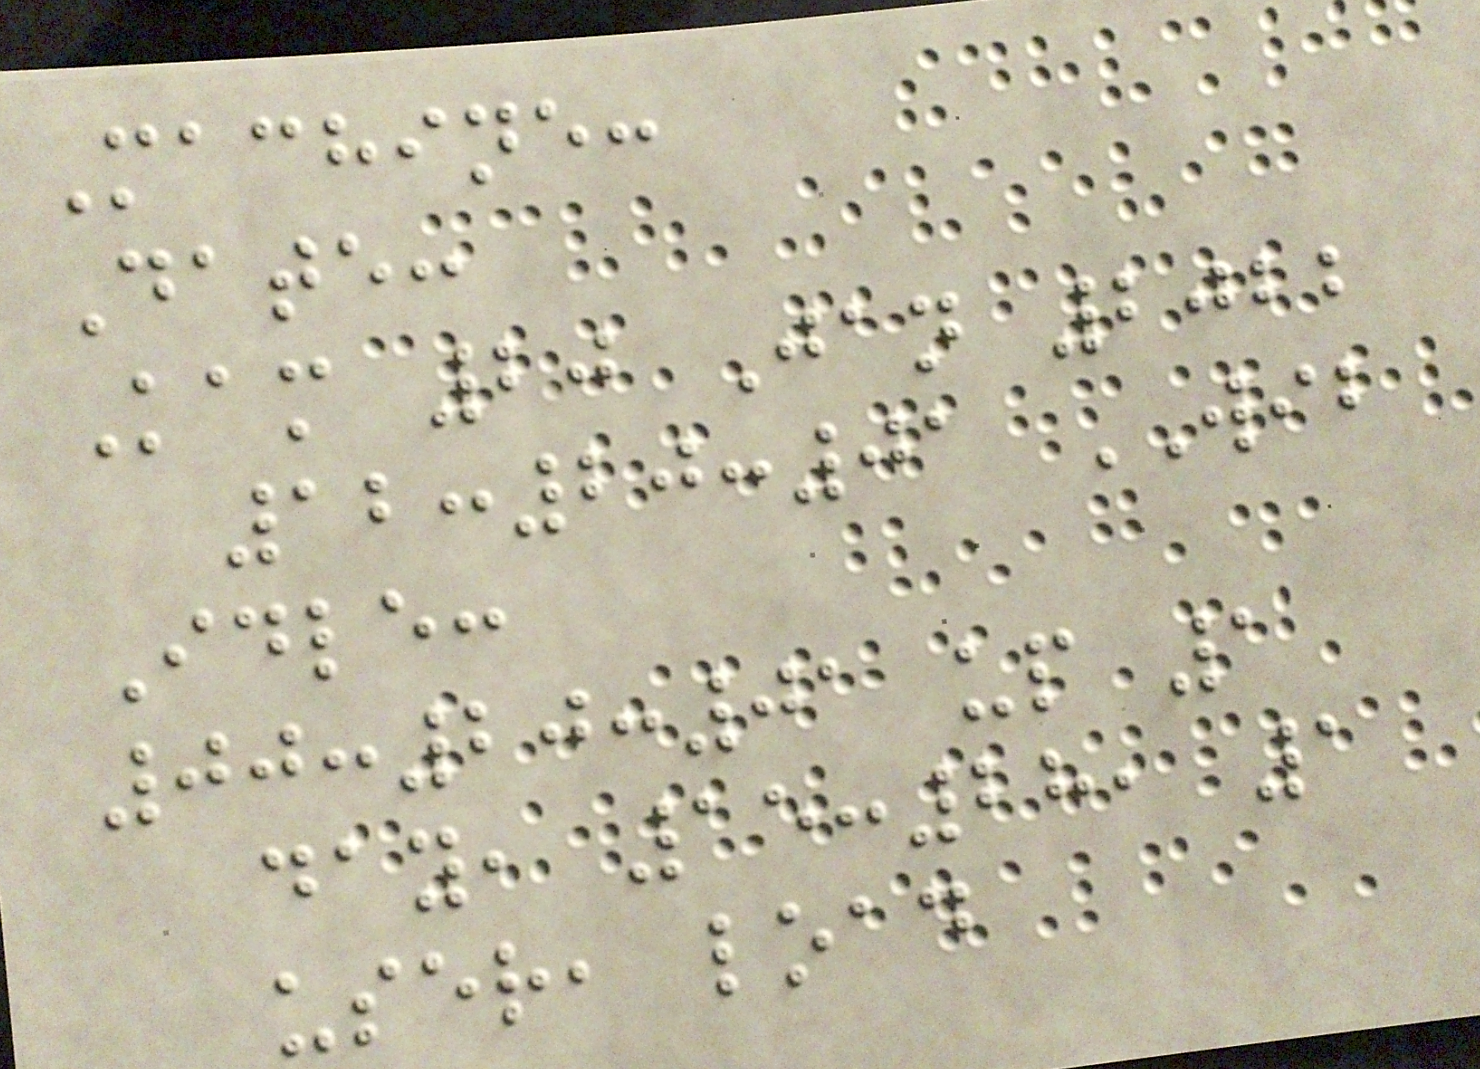Machine:
Date:
Kam 20 Jan 2022
12:20:01 WIB
Idle:
00:20:01 up 1
day, 15:28, 1
user, load
